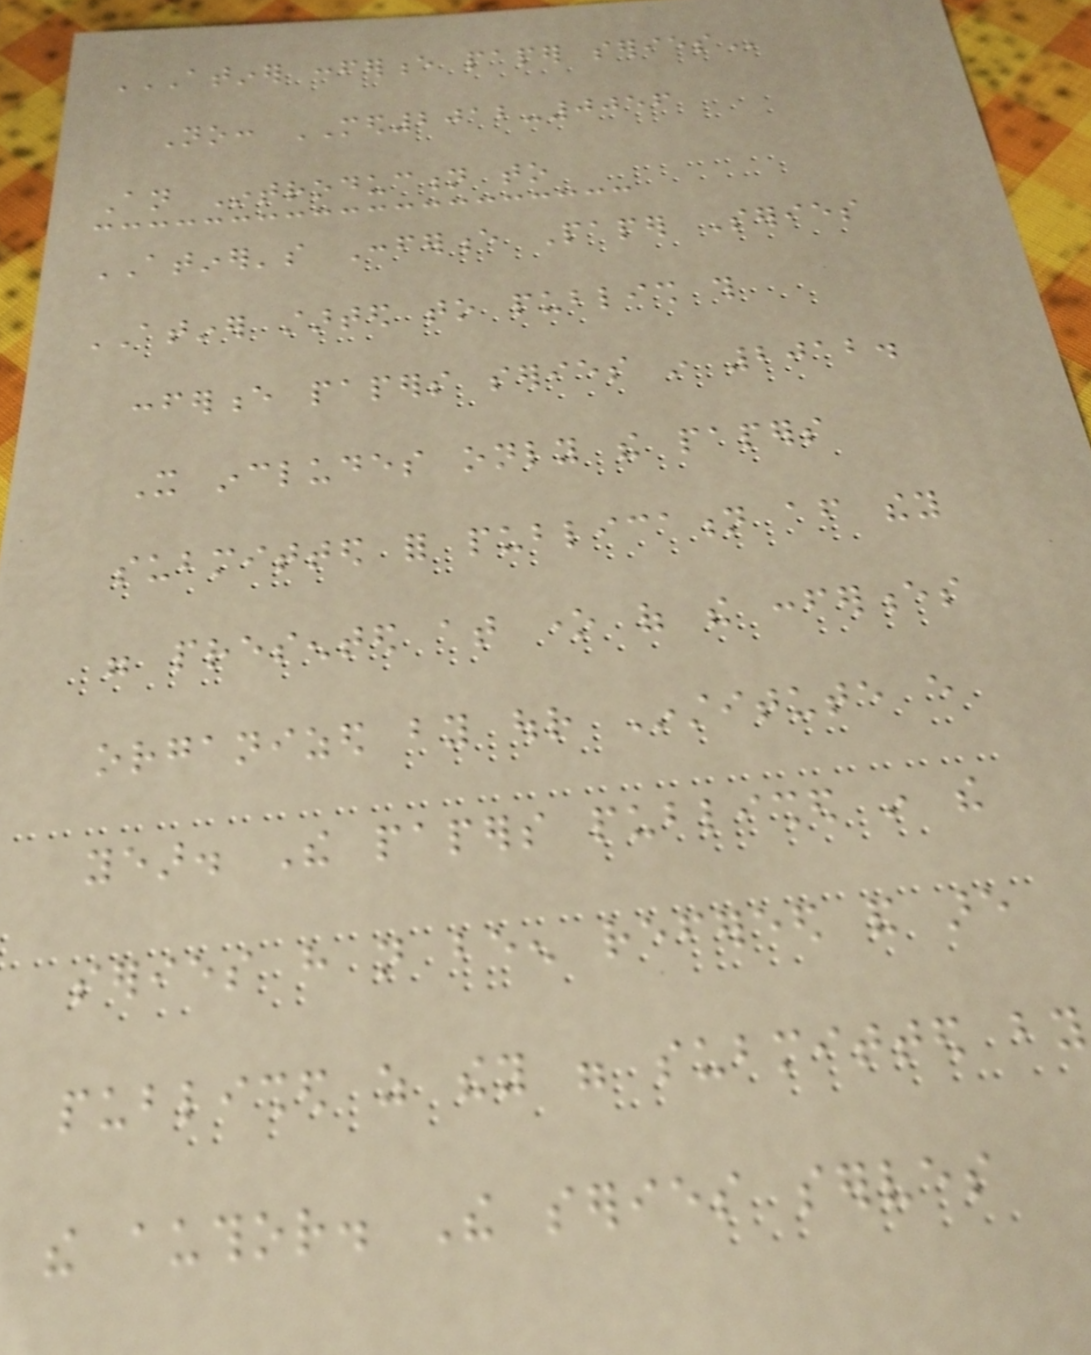ATINER CONFERENCE PAPER SERIES
No: MED2012-0056
An Introduction to
ATINER's Conference Paper Series
ATINER started to publish this
conference papers series in 2012.
It includes only the papers
submitted for publication after they
were presented at one of the conferences
organized by our Institute every
year. The papers published in the
series have not been refereed and are
published as they were submitted by
the author. The series serves
